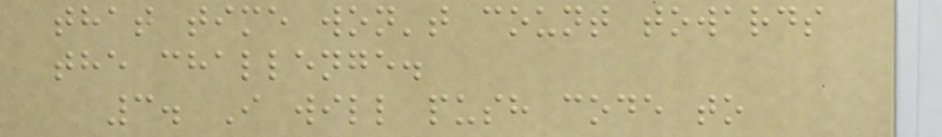that time won't count towards
the challenge.
3. I will push code to
